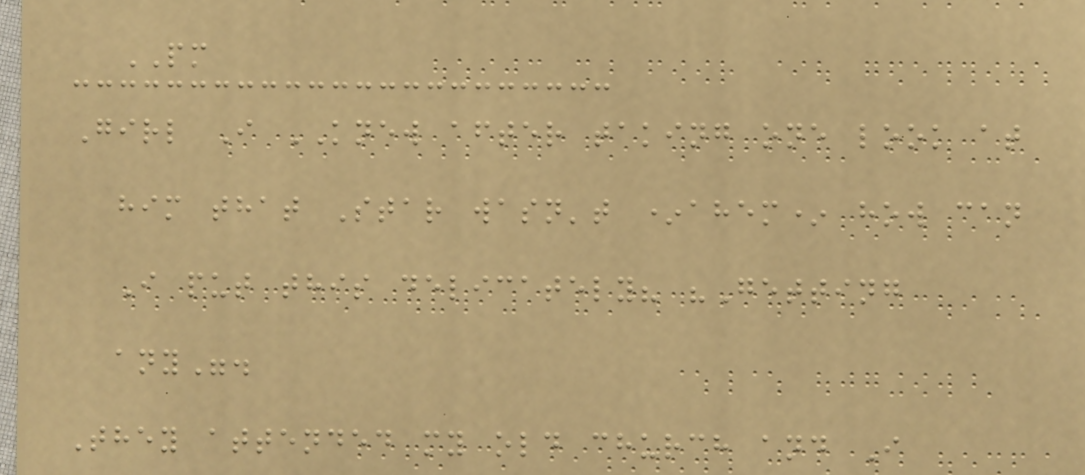PM
Girl I KNEW after taking one look at
him that Star wasn't *ahem* how can
I put this delicately? "Getting
any".
They attended my old church and I
